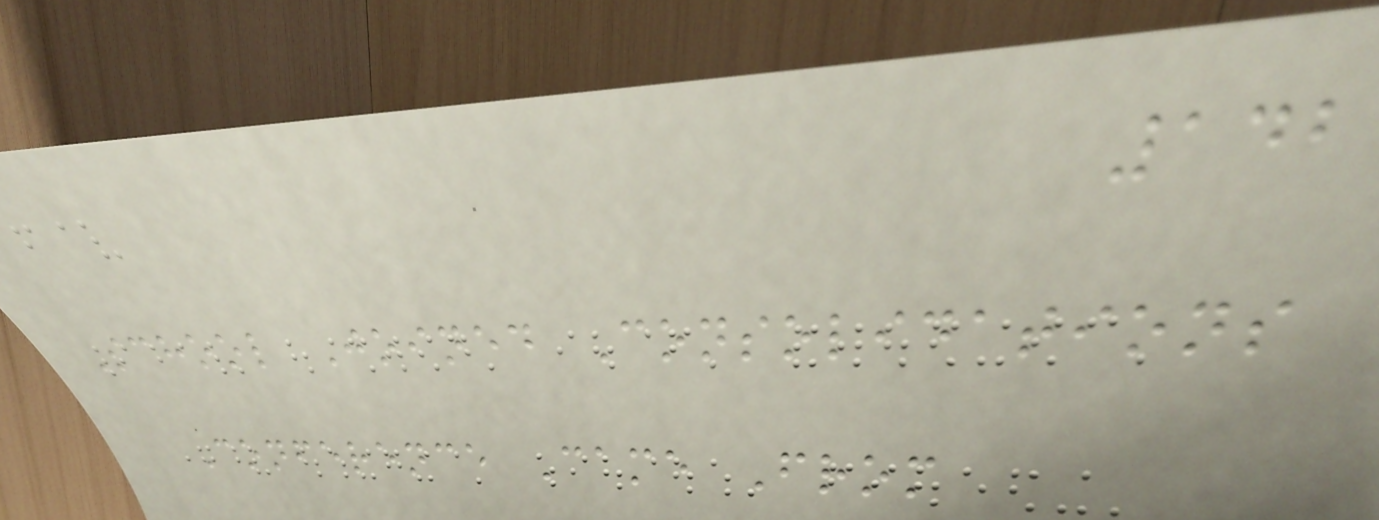142
School Joined Consolidations
Conference Came From
